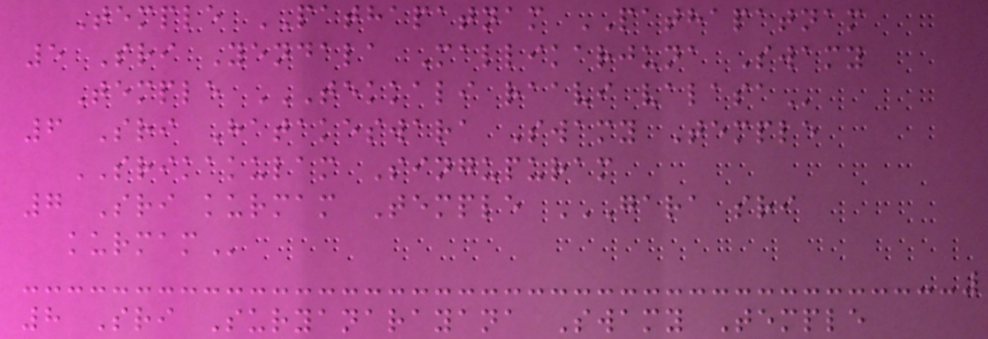Temple PATHAPATNAM PATHAPATNAM
5 Sri Yendala Mallikarjuna Swamy
Temple TEKKALI RAAVI VALASA
6 Sri Hatakeswara Swamy Temple
SRIKAKULAM Singupuram
7 Sri kurmam Temple GARA SRI
KURMAM
8 Sri Suryanarayana Swamy Temple
